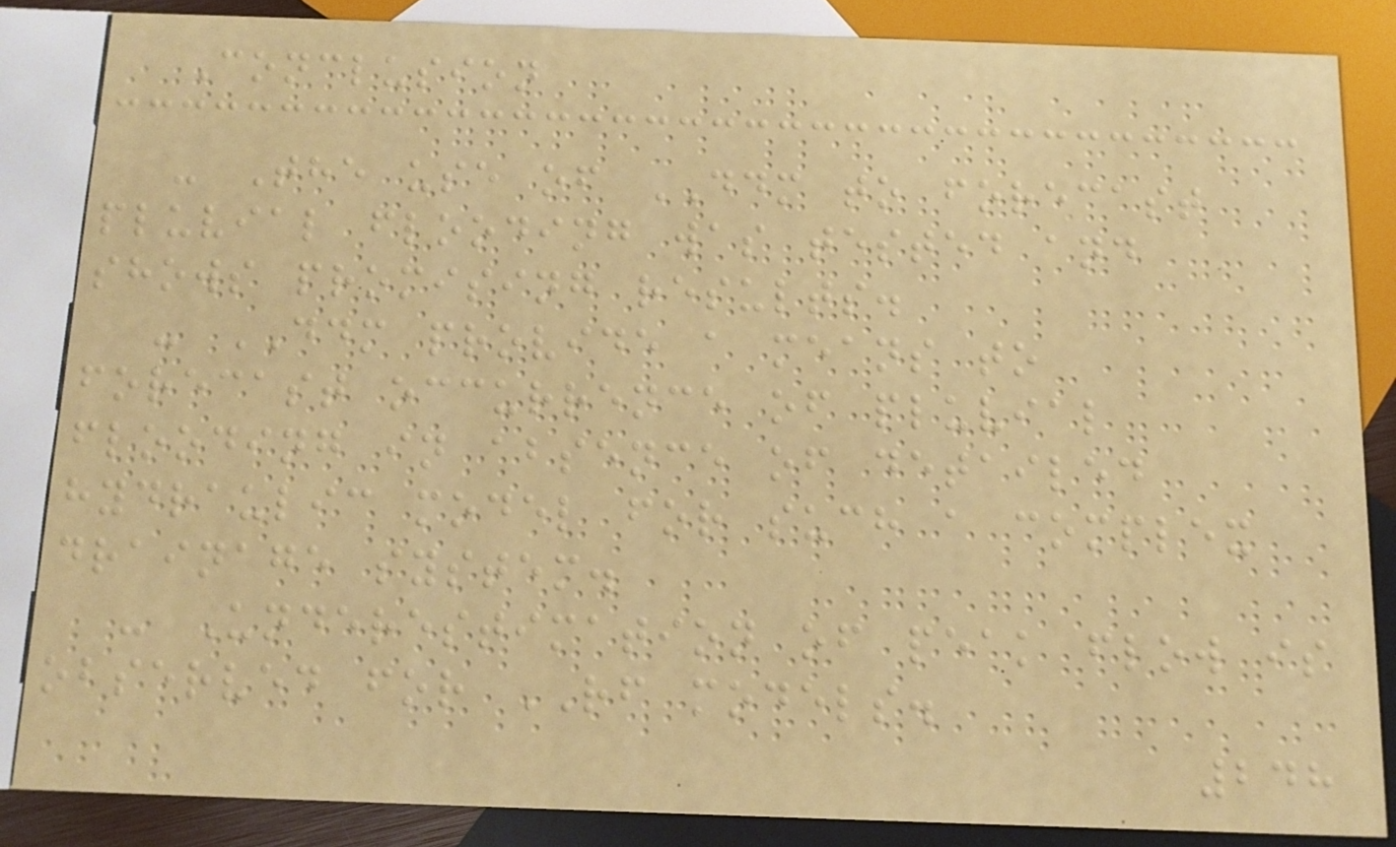Conclusion
- The use of DDM to forecast
pluvial flooding was tested and
shows promising results.
- DDM provide a means to
forecast occurrence of pluvial
flooding in absence of detailed
hydraulic model for such a complex
drainage system.
- Underestimation of peak flow is
observed for RF models.
248
